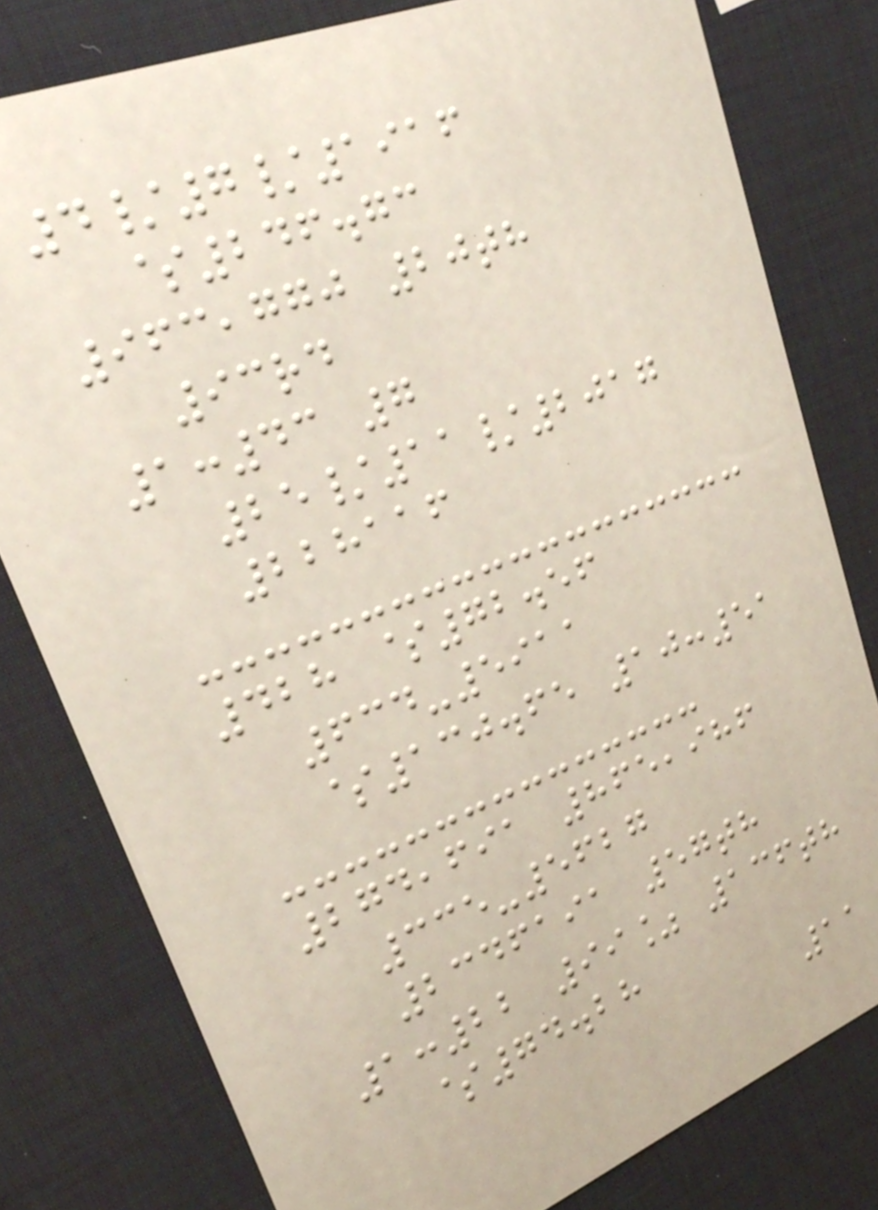4/7/1916
$246.73
963,770 20th
93rd
1:43 7
25/11/2017
228116
428 $72.56
634-5911
$130.65 10:51
274,691 865,986
335-5627
2346191 57th
1:22 99% 136th
$74.28
11
